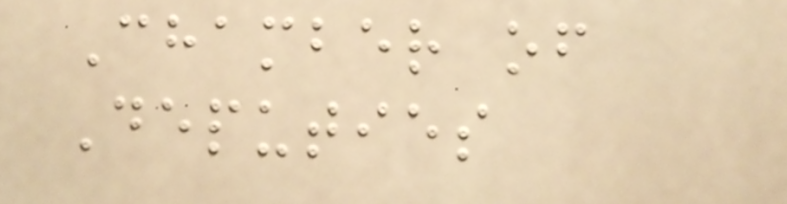Chamber of
Deputies
